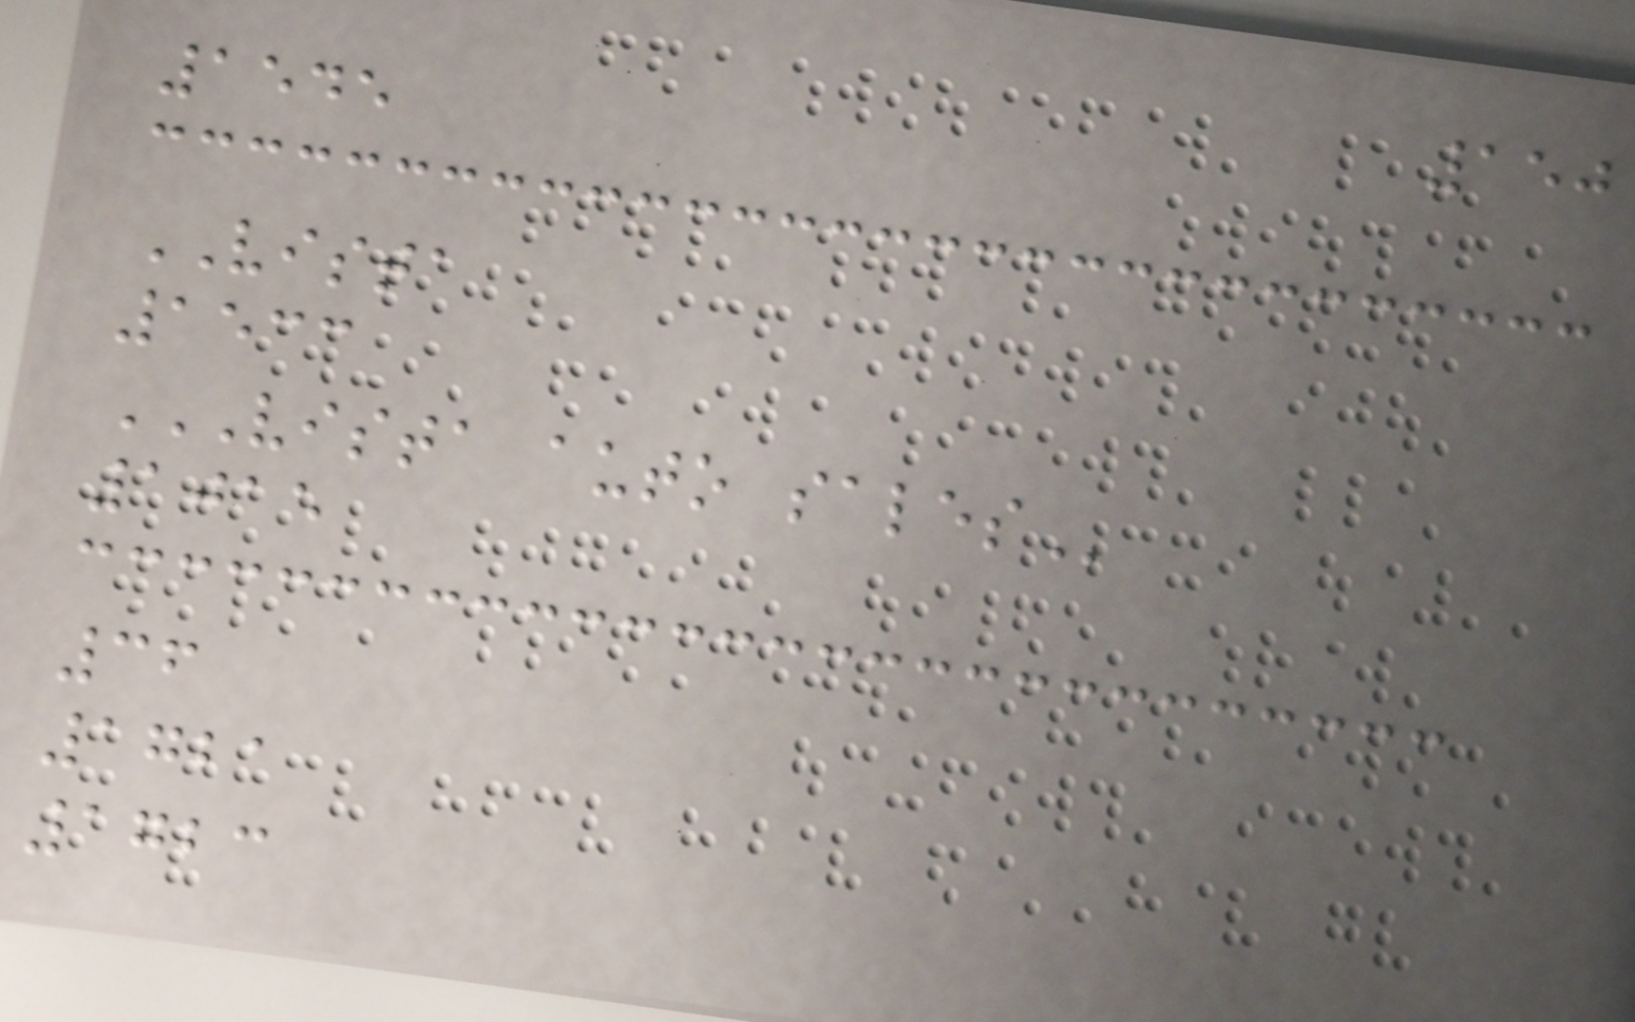150
1545
VISTA
1533
VISTA AUTO SALES
1015
36
1721
1723
